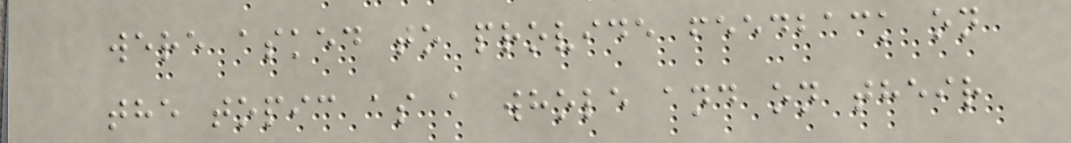were asked to provide feedback on
the topic as a whole and on their
